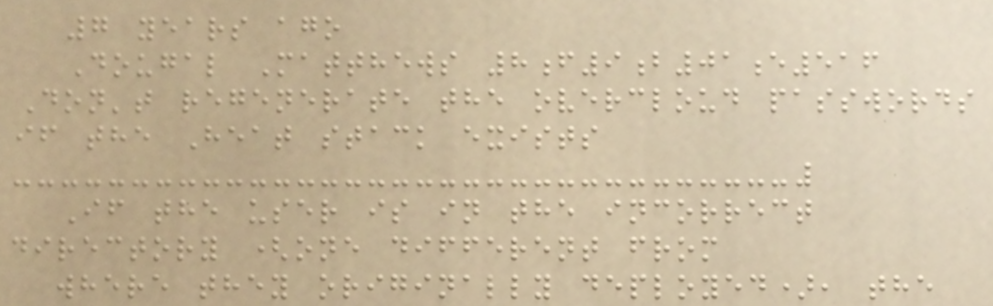7 years ago
Dougal Matthews 8f9b01e516
Don't regenerate the overcloud passwords
if the Heat stack exists
If the user is in the incorrect
directory (one different from
where they originally deployed), the
